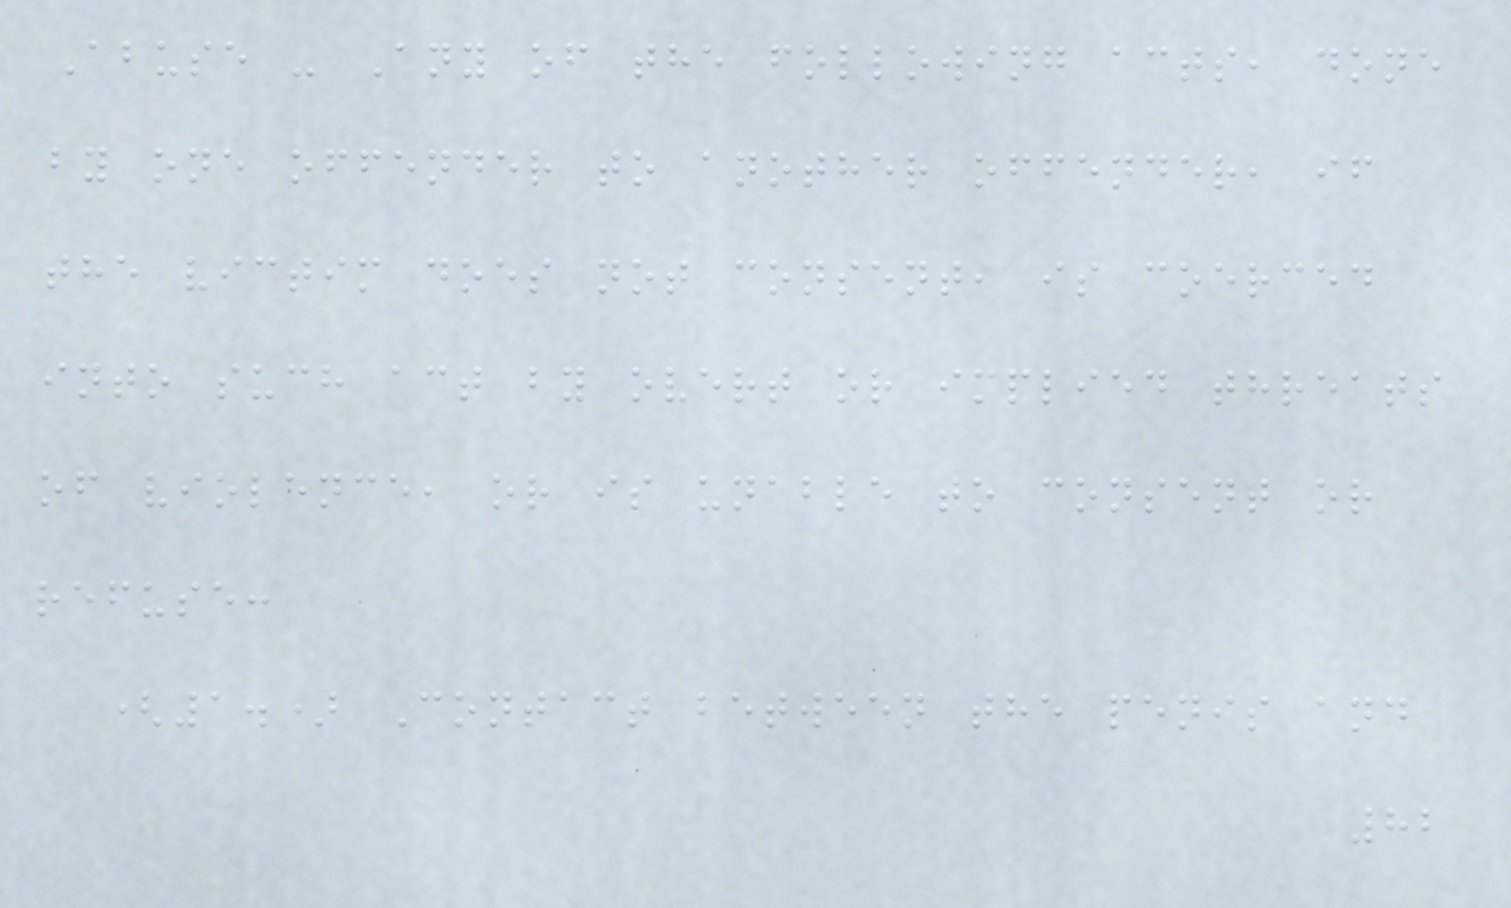Abuse - Any of the following acts, done
by one offender to another offender, if
the victim does not consent, is coerced
into such act by overt or implied threats
of violence, or is unable to consent or
refuse:
(1.) Contact between the penis and
82
